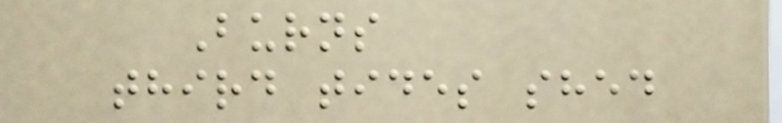Burns
third tides shed
